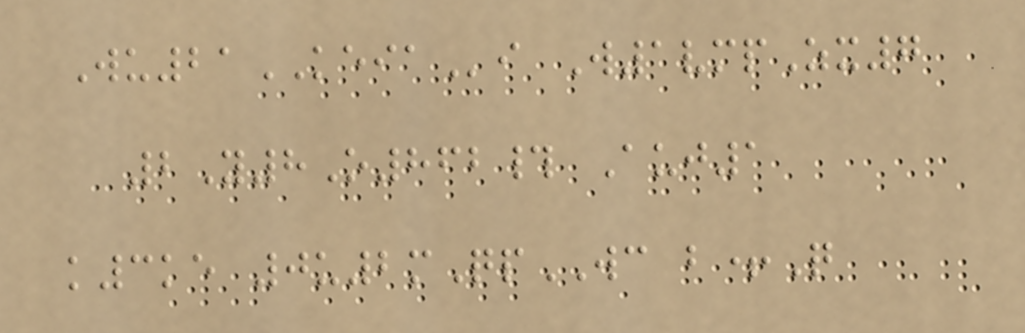Wu21KEIAi W1vmpZx7
2Y8O862# Auj1
k3ke 0u2mQpWC b+Q
